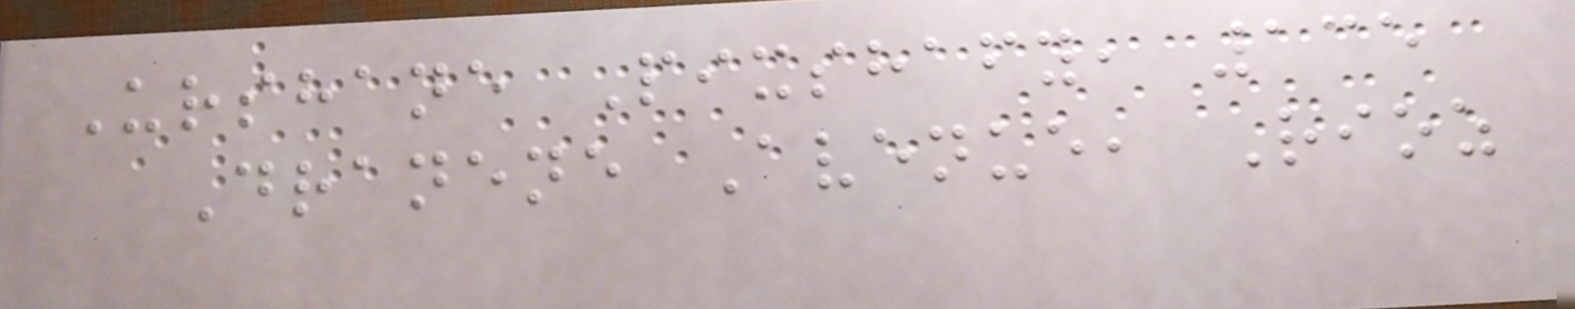Urshane Pixshafy, 135
Dranene Avenue, Rioz
